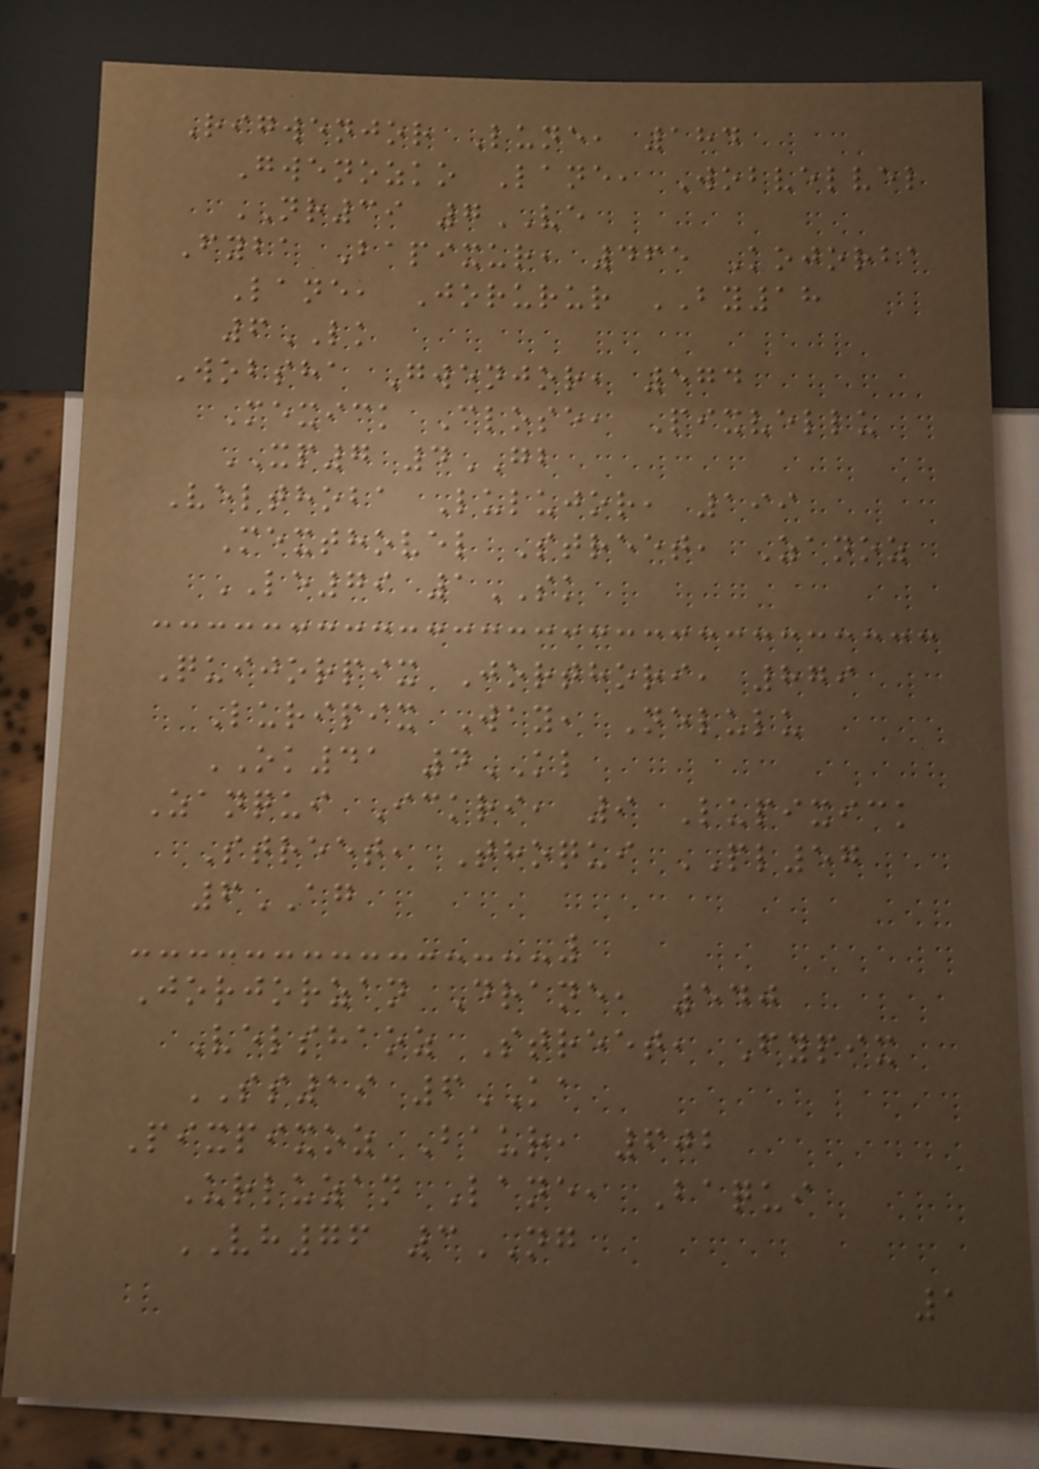Rigwenjor Lune, 184
Gwenozko Lane, Wobvelvel
NR39 7VE
Fyba Bapixur, 465 Kojorba
Lane, Jorurur BY18
6LK
Wobsha Gwenjor, 574
Mexick Close, Pixvellu
XP7 4GB
Velthoba Lulujor, 199
Mexthovel Street, Zanoz
LE79 1SK
Quijorpix Jorthori, 879
Luripix Way, Nelulu
OK41 4KL
Zanqui Ickri, 9 Lupixick
Street, Thoqui PL57
6AG
Jorjorzan Drane, 540
Velshaoz Street, Fypix
SS19 6KA
Pixpixoz Baur, 602
Urluzan Lane, Baqui
VH76 3NG
1
